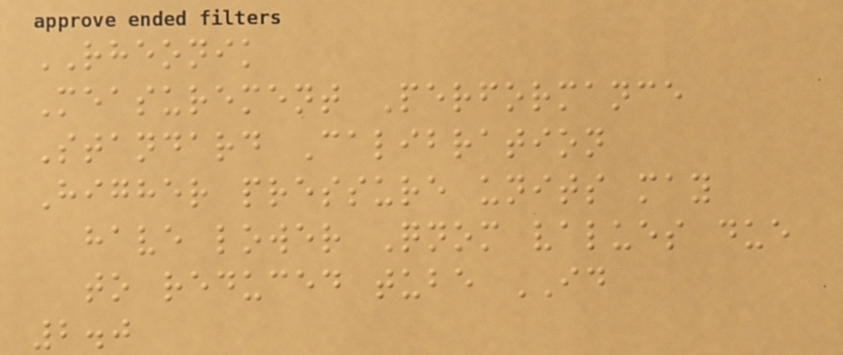RHEONIK
Measurement Performance
Standard Calibration
Higher pressure units may
have lower Qnom values due
to reduced tube ID
2.0
